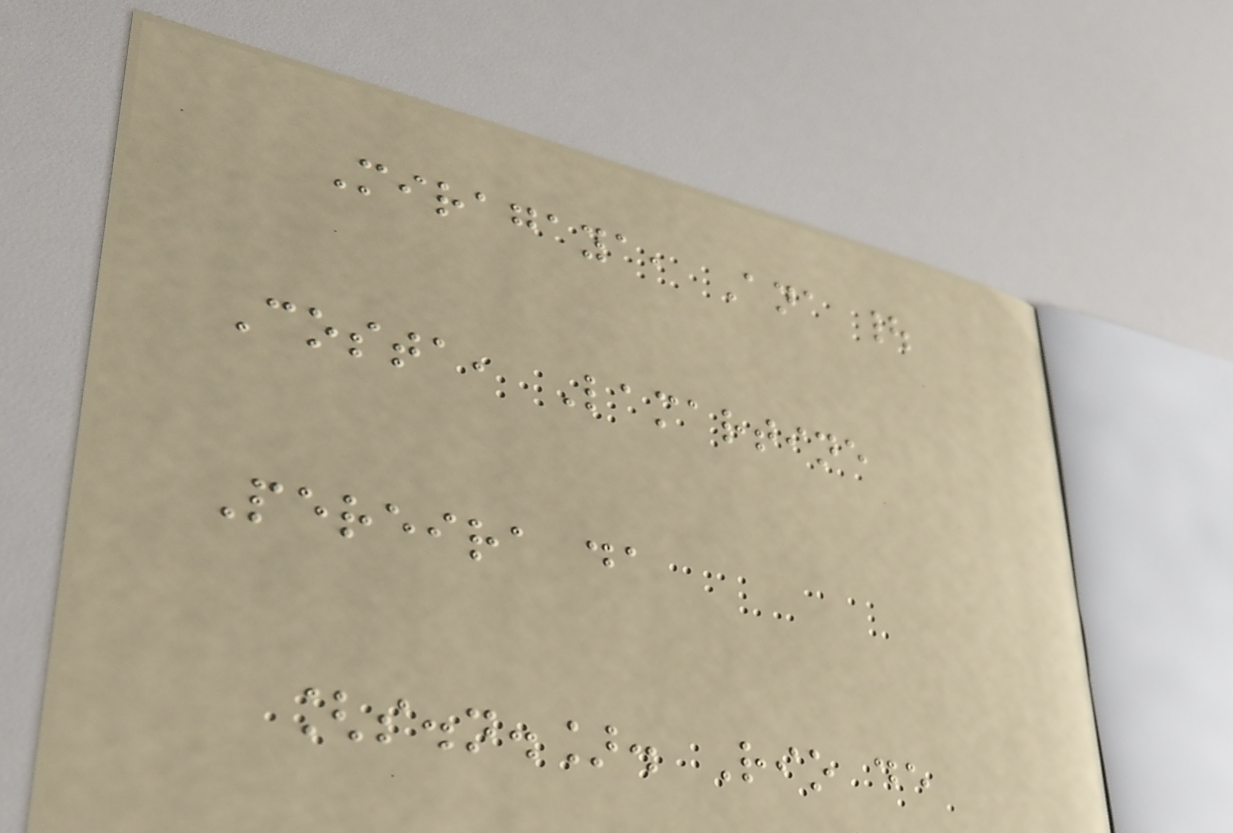Miragaya, Ana |
Costa, Lamartine
Pereira da
[s.n.]. Rio de
